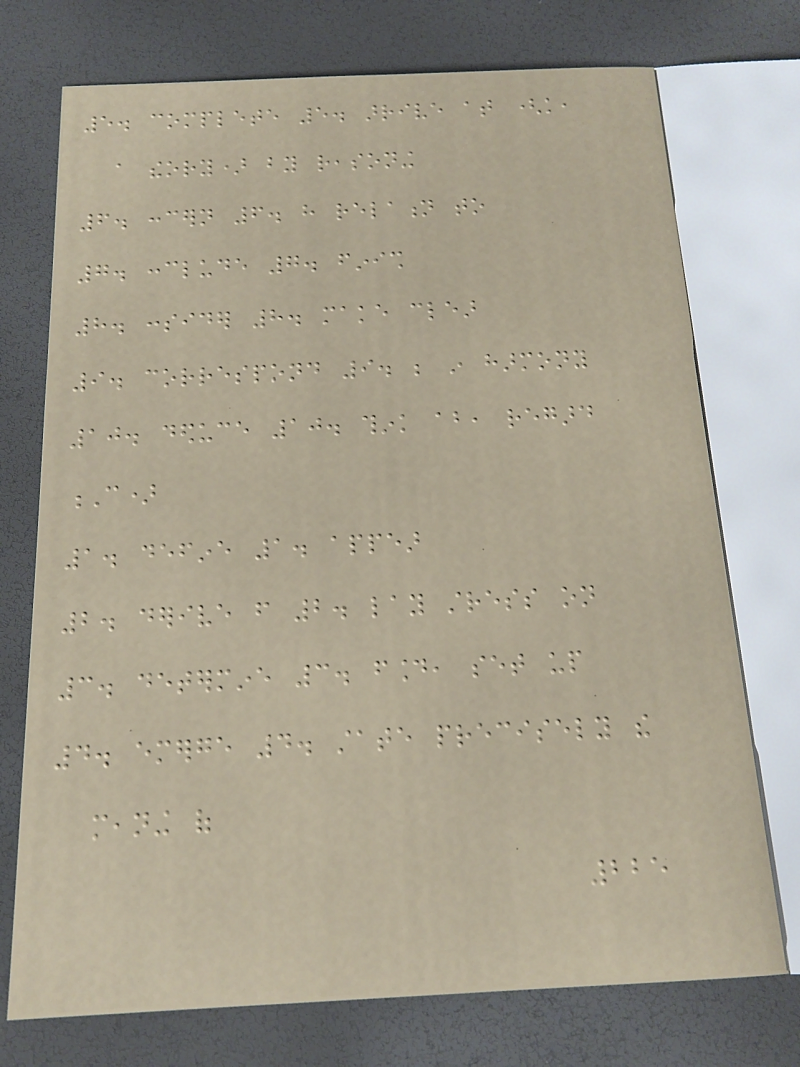5. complete 5. arrive at (knowledge,
a theory) by reasoning
6. concern 6. have relation to
7. conclude 7. finish
8. consider 8. make clear
9. correspond 9. be in harmony
10. deduce 10. think about, regard
C)
1. define 1. appear
2. derive from 2. lay stress on
3. determine 3. found, set up
4. emerge 4. state precisely the
meaning of
225
